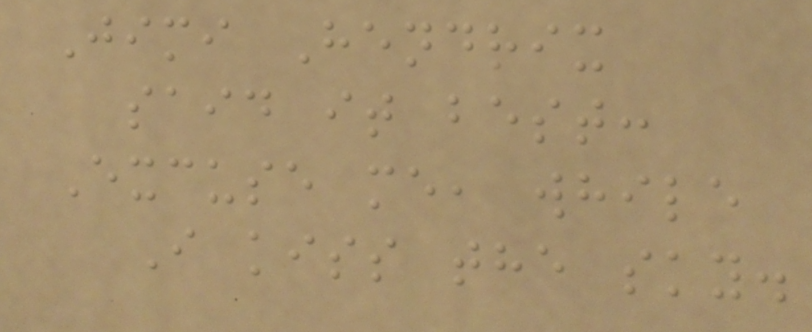Jimi Hendrix
said it best:
Excuse me, while
I kiss the sky.
